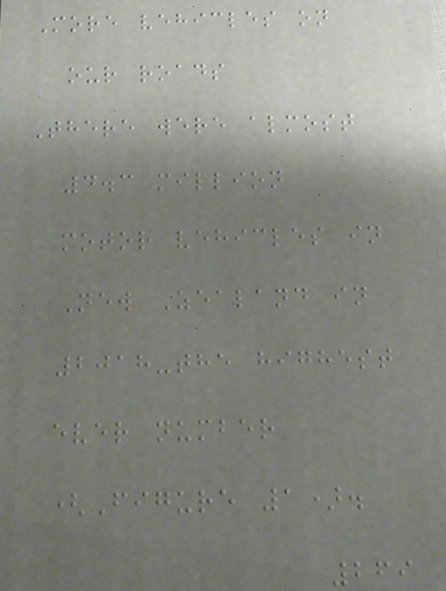More vehicles on
our roads
There were almost
4.3 million
motor vehicles in
New Zealand in
2018-the highest
ever number
(Figure 1).
269
